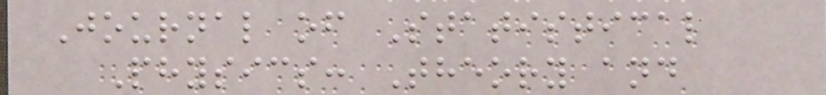Journal of Statistical
Physics: Theory and
